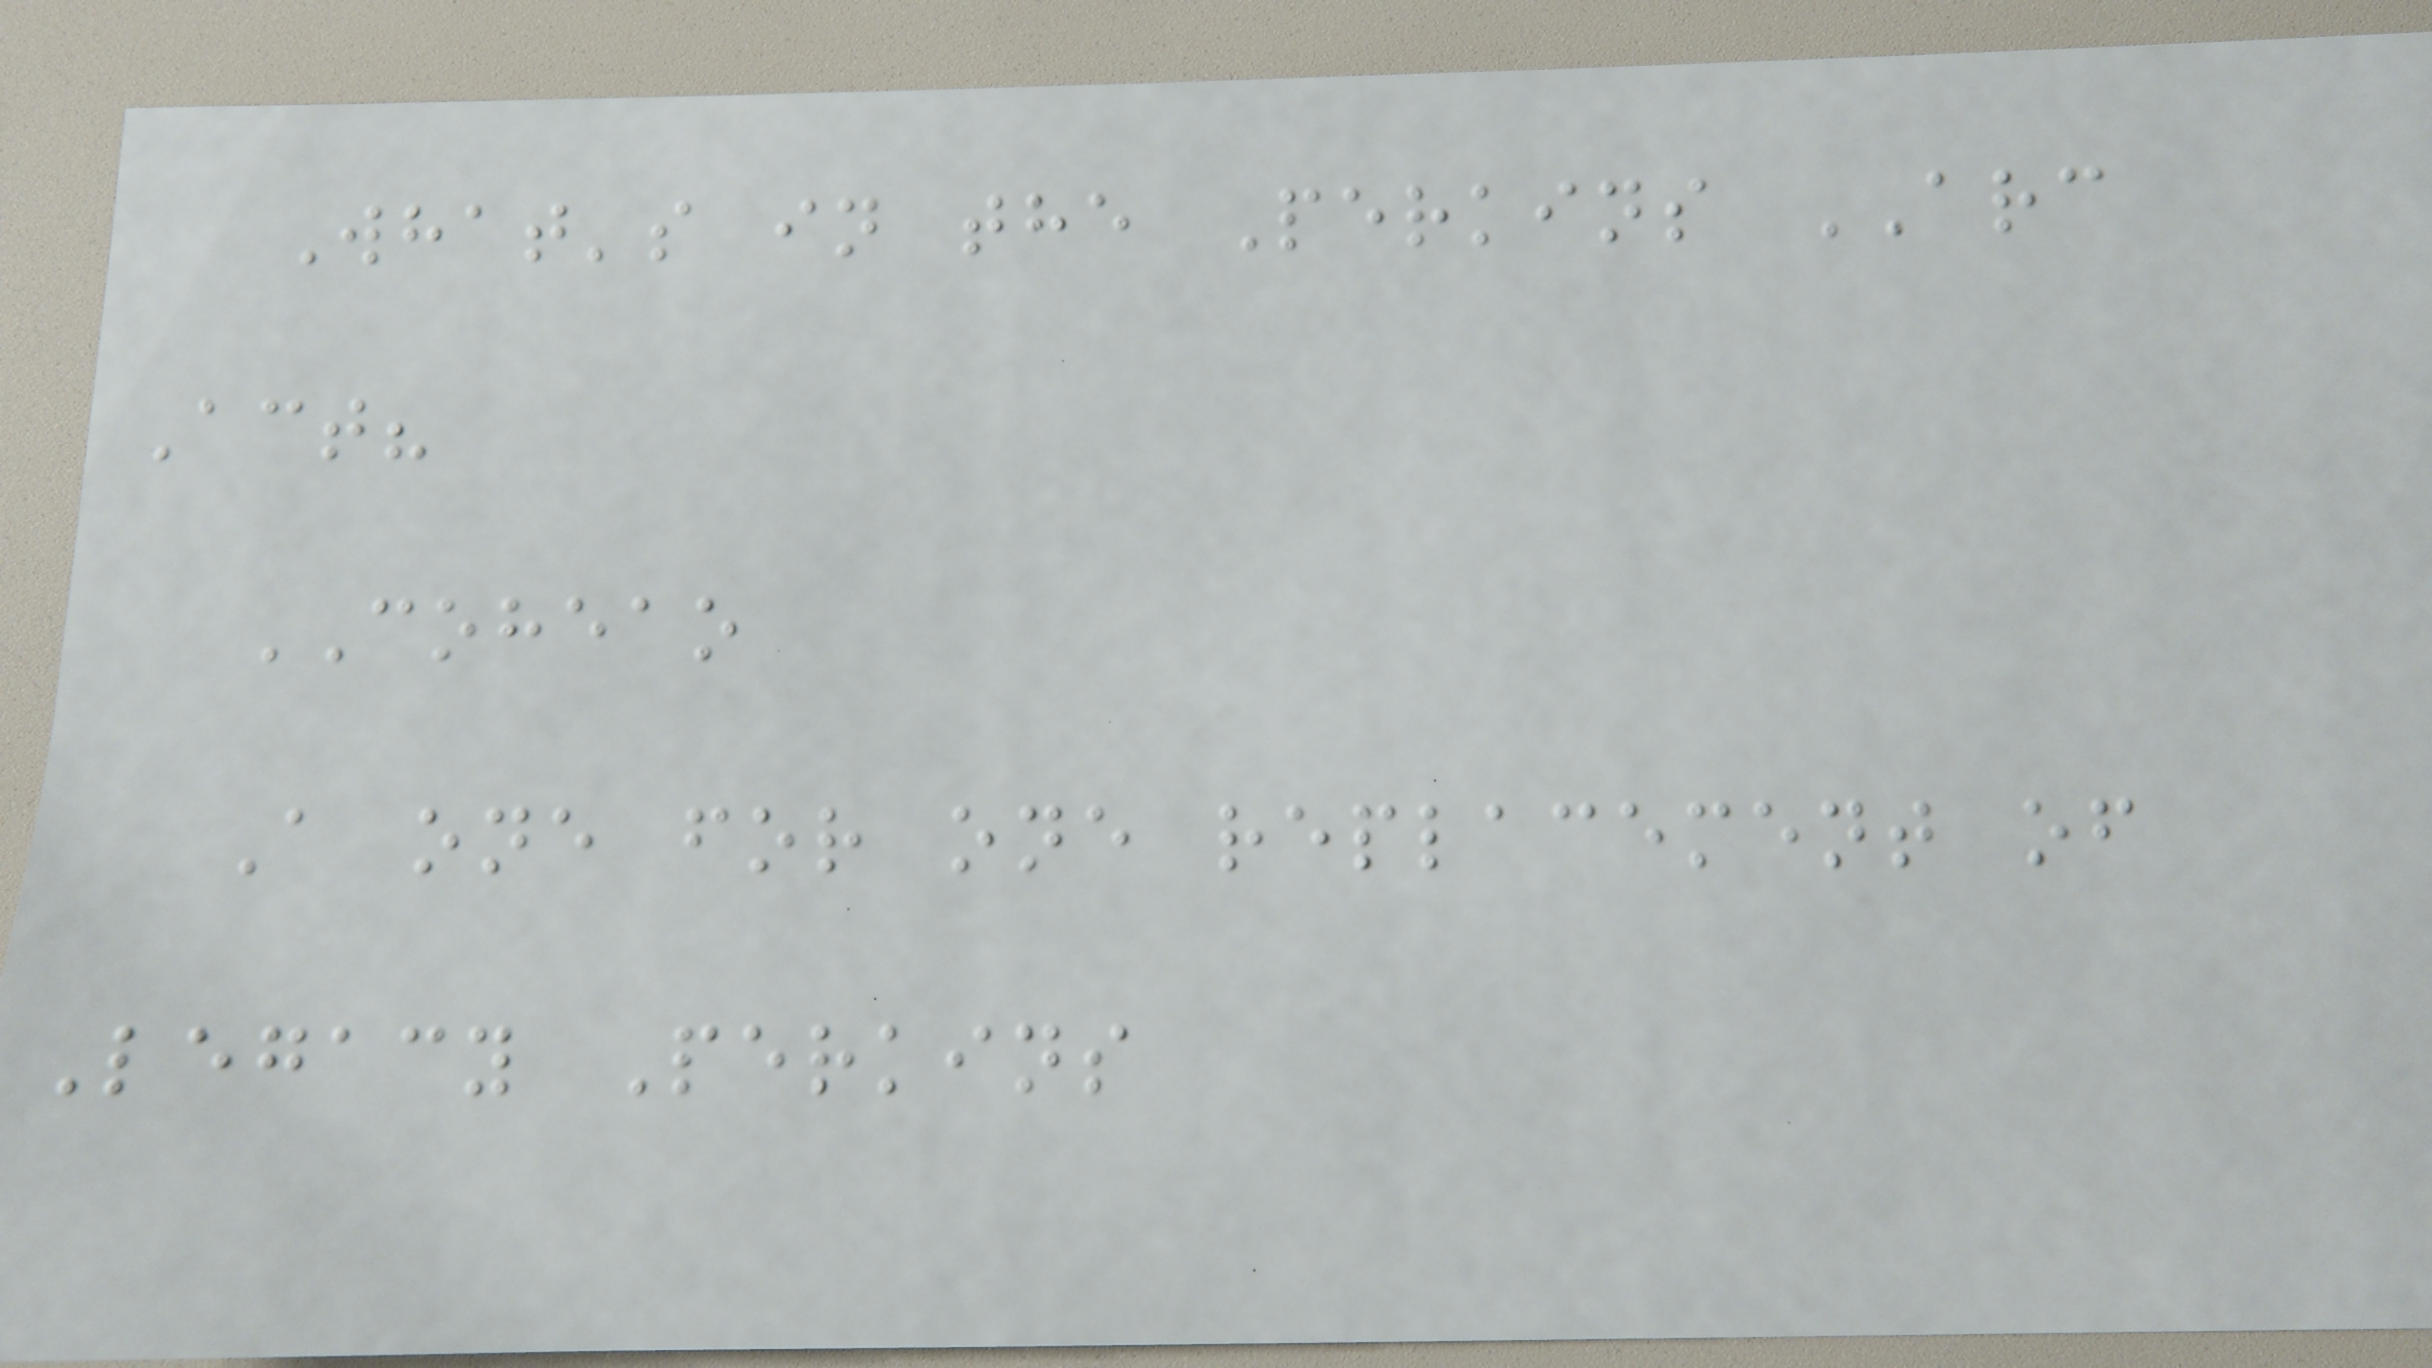What's in the Perkins ARC
Act?
COHEAO
A one for one replacement of
Legacy Perkins
